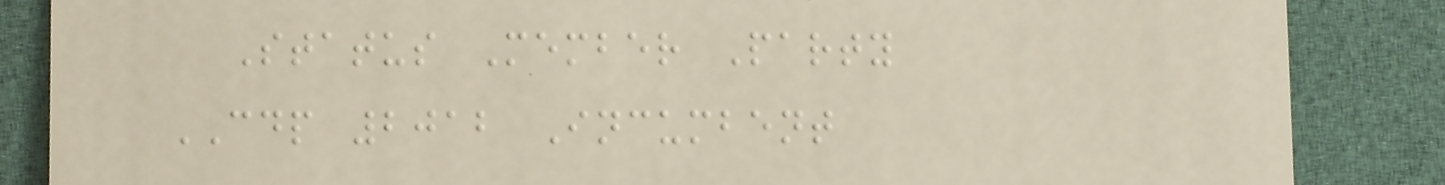Status Member Party
CDP 2012 Incumbent
